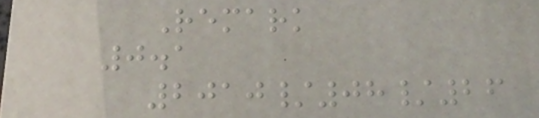Remark
0.1
2010/08/26
